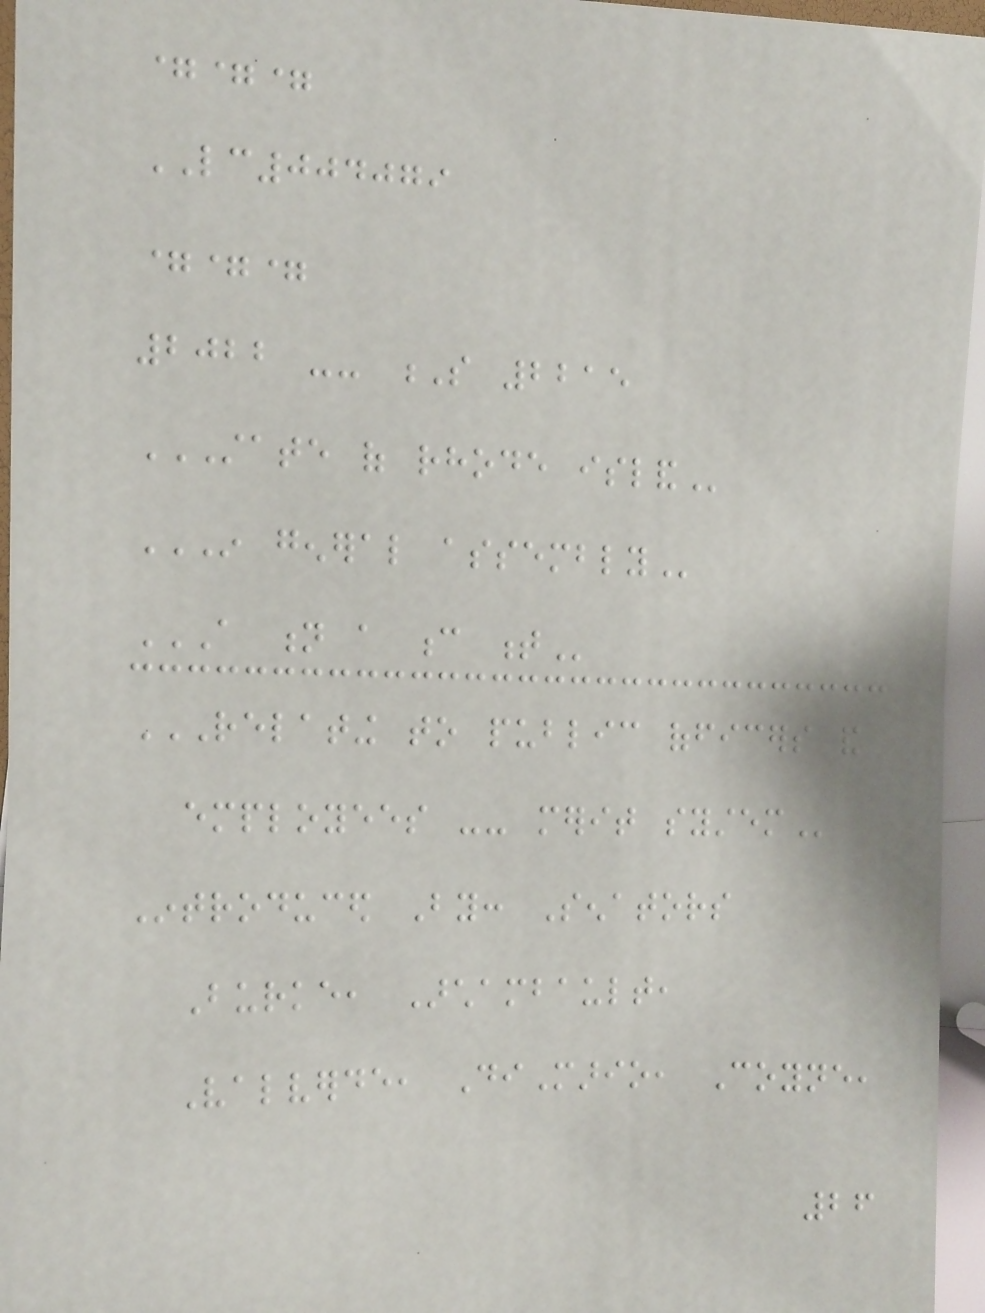===
LC004079
===
2022 -- S 2215
STATE OF RHODE ISLAND
IN GENERAL ASSEMBLY
A N A C T
RELATING TO PUBLIC OFFICERS AND
EMPLOYEES -- MERIT SYSTEM
Introduced By: Senators
Burke, Archambault,
Valverde, DiMario, Coyne,
26
